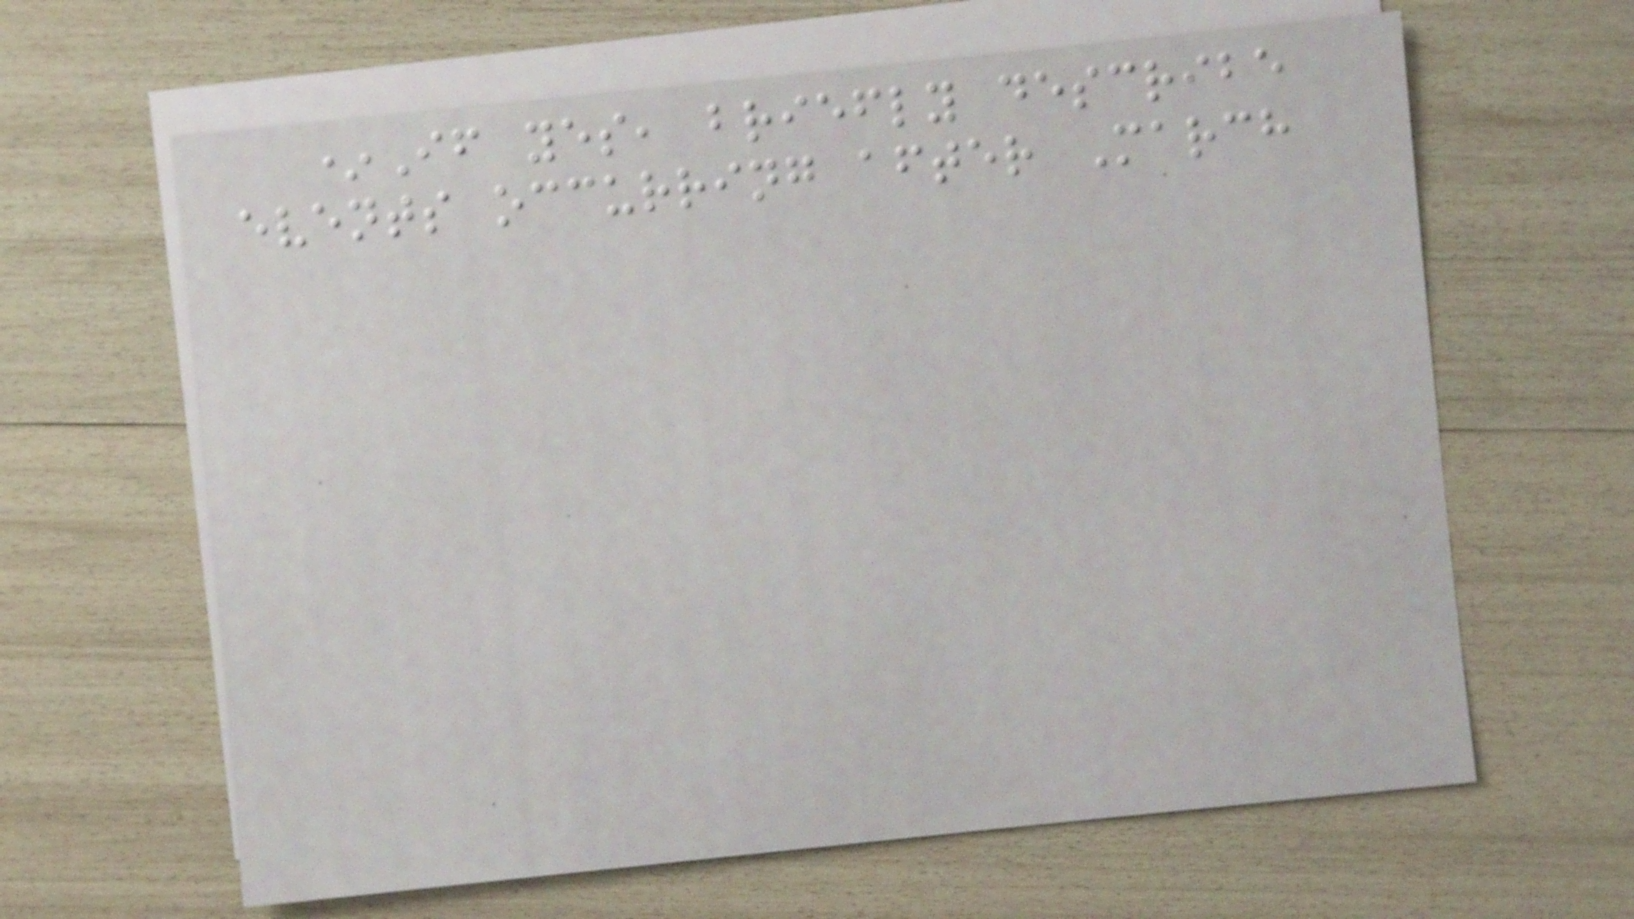*If yes, briefly describe
events occurring after March
